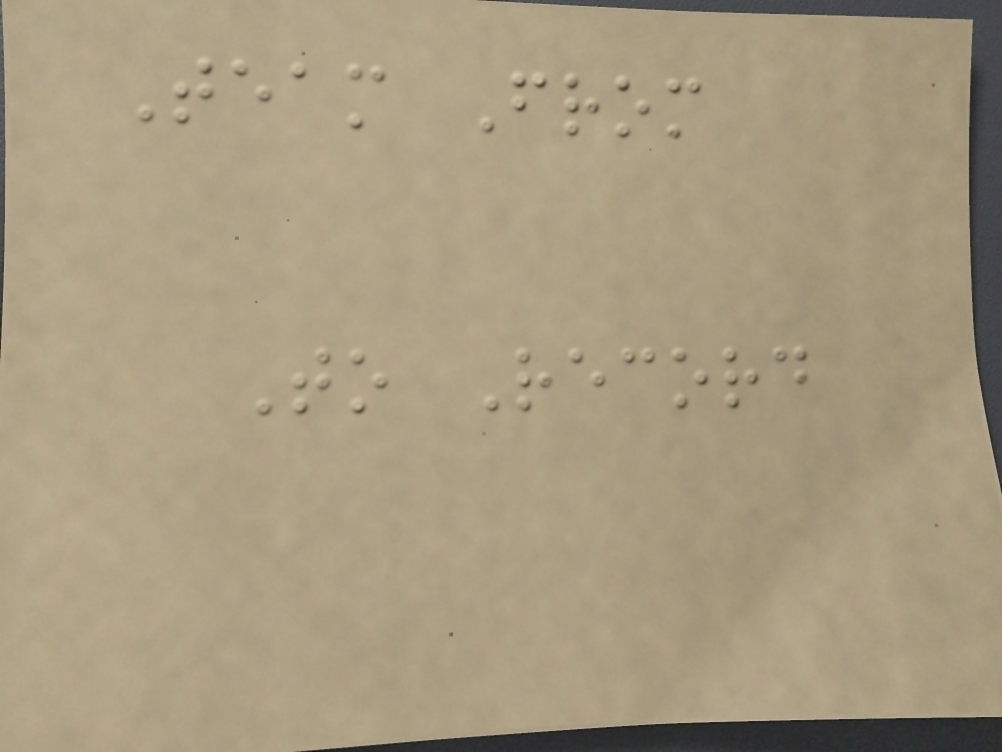Team From
To Record
